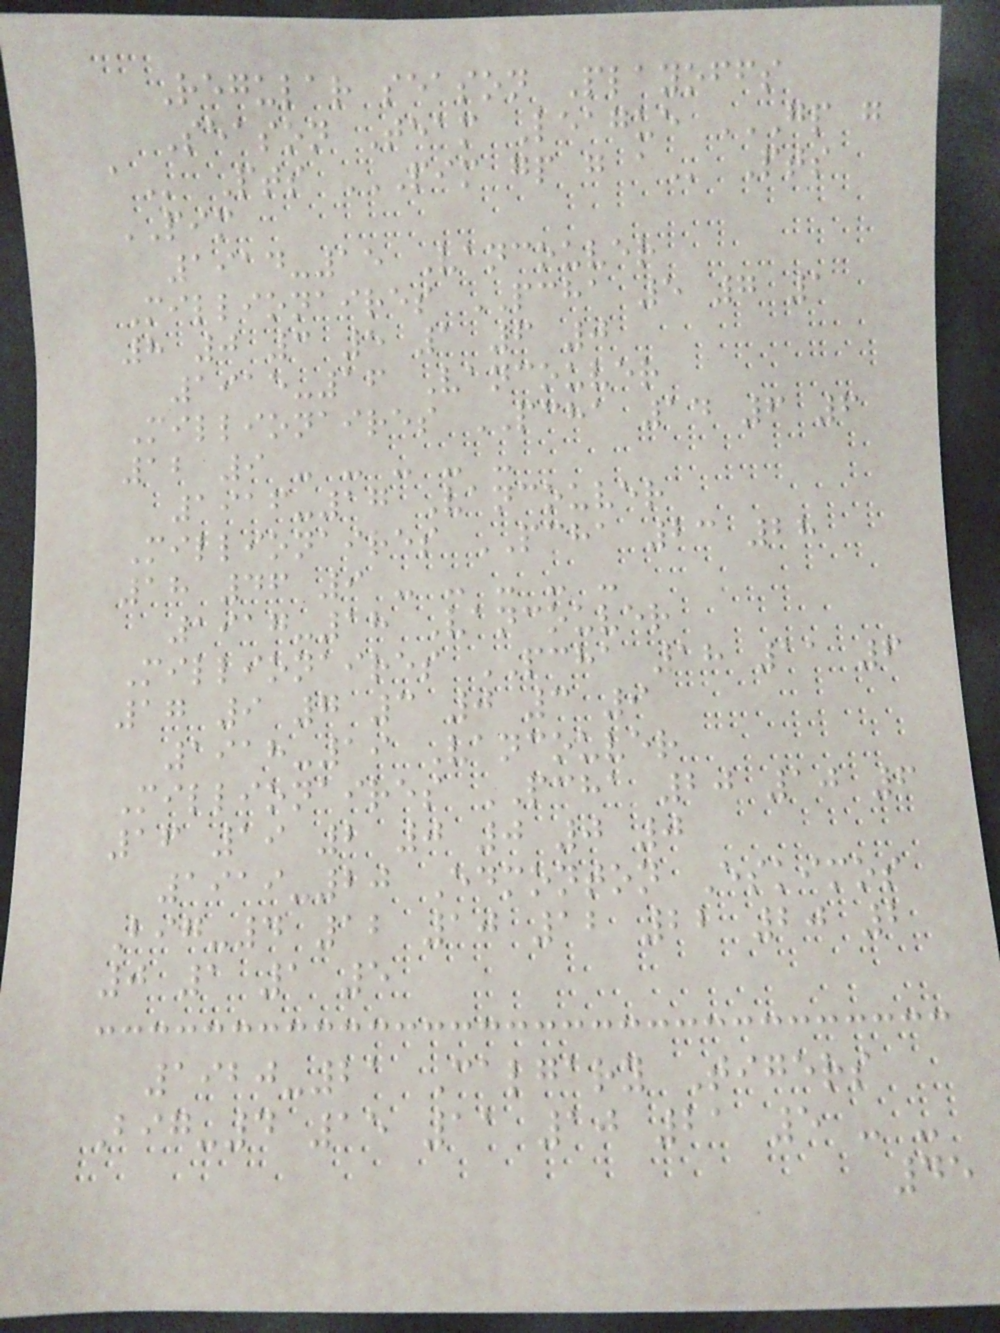Regular season Playoffs
Season Team League GP G
A Pts PIM GP G A Pts
PIM
1914-15 Vancouver
Millionaires PCHA 5 7 1
8 0 3 5 1 6 0
1915-16 Vancouver
Millionaires PCHA 14 6 6
12 9 - - - - -
1916-17 Vancouver
Millionaires PCHA 23 28
18 46 9 - - - - -
1917-18 Vancouver
Millionaires PCHA 18 11 6
17 9 7 3 0 3 9
1918-19 Vancouver
Millionaires PCHA 20 10 6
16 19 2 0 0 0 0
1919-20 Edmonton Eskimos
Big-4 12 10 12 22 20 2
0 1 1 5
1920-21 Calgary Tigers
Big-4 15 11 10 21 5 - -
45
